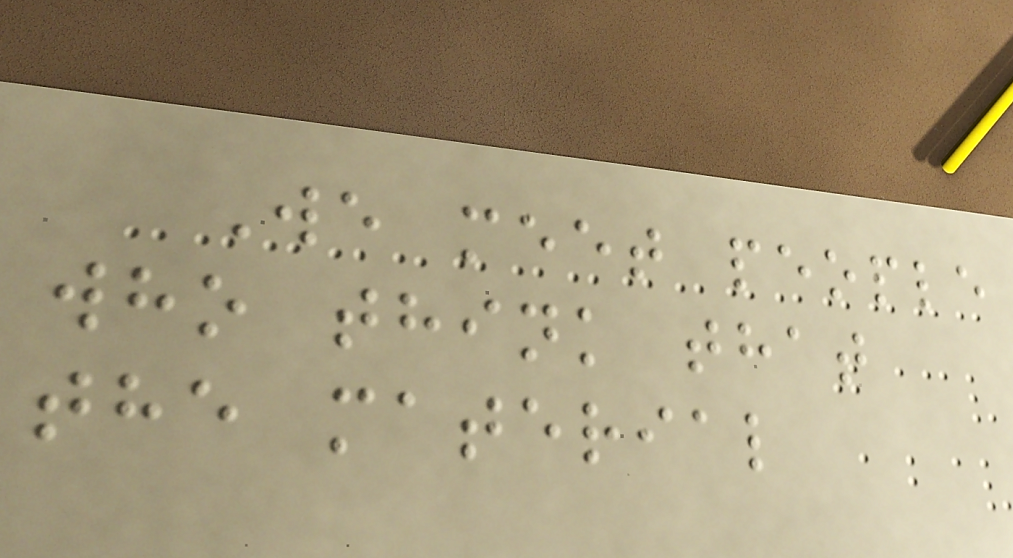We meet people
who think that
the material
